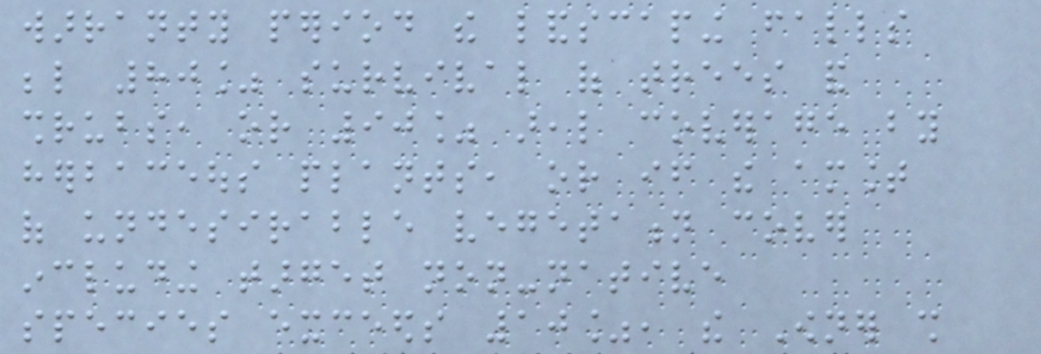warranty period the landscaping falls
below 80% survival of trees and
shrubs, or 90% areal coverage by
herbaceous plants, or if the amount
of undesirable vegetation cover
including target non-native
species exceeds 10%, the Owner shall
